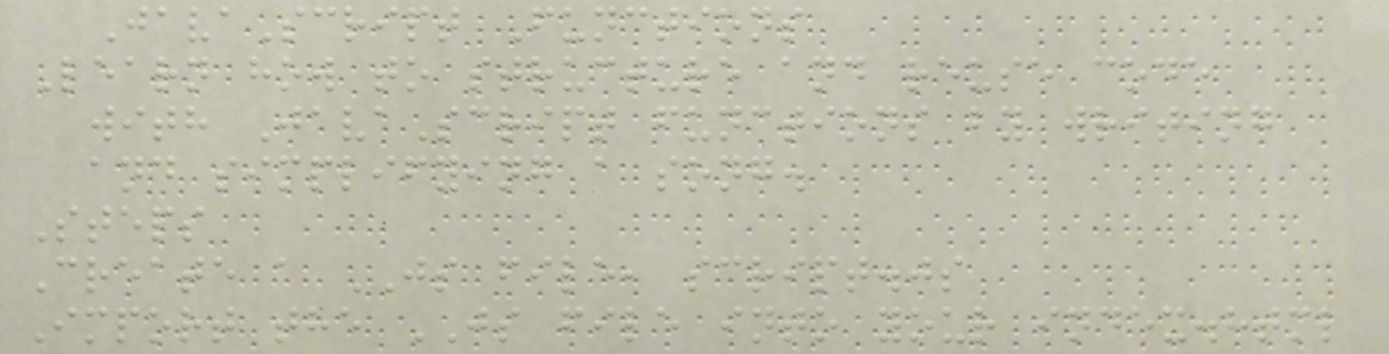JavaScript Functions
Learn how to structure and reuse code
with JavaScript functions by writing
and simplifying a song.
Steps
Create a JS file, script.js
Import the JS file into your index.html
